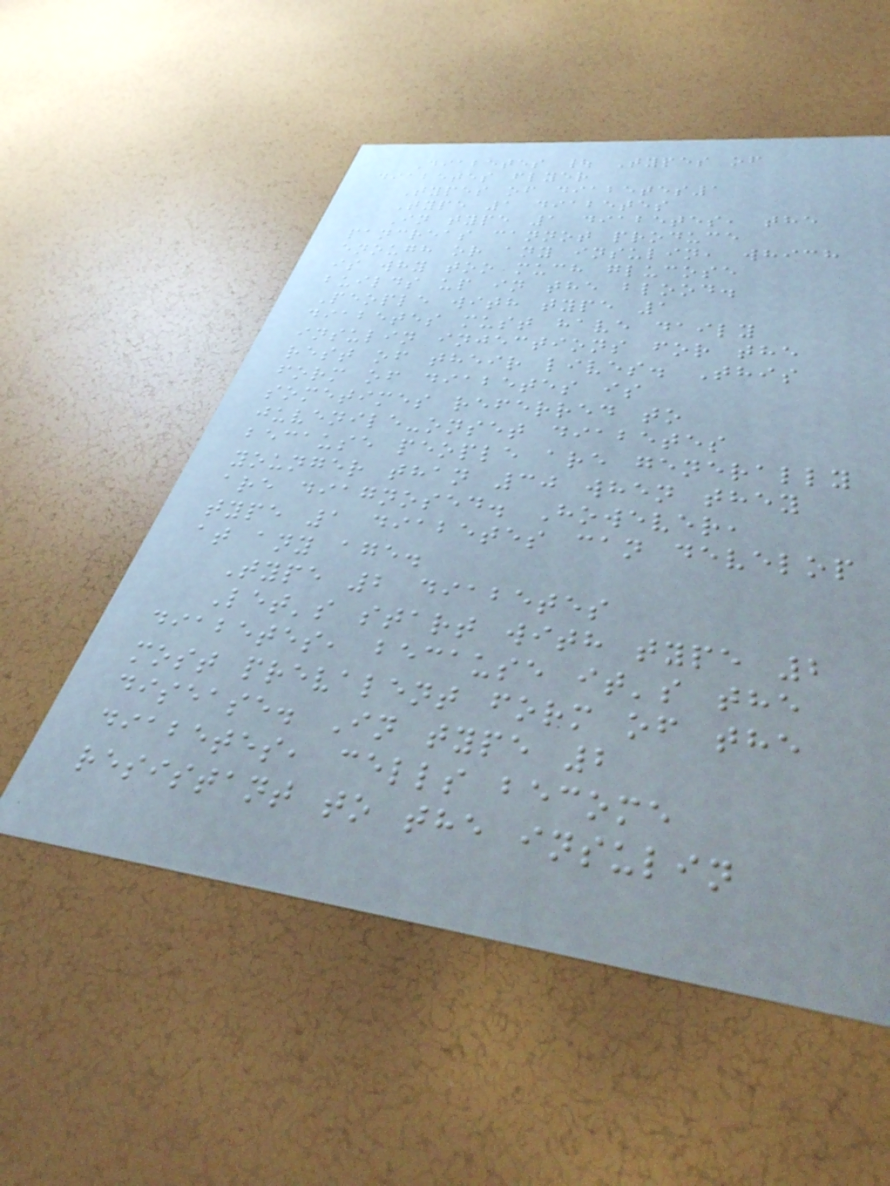Diabetes | Types of
diabetes flyer
Types of diabetes1
Type 1 diabetes
In type 1 diabetes, the
pancreas cannot produce
enough or any insulin, which
is why too much glucose
builds up in the blood.
People with type 1
diabetes must have daily
insulin injections for the
rest of their lives. This
form of diabetes is
sometimes referred to
juvenile-onset diabetes
because people are generally
younger than 30 when they
are diagnosed. However,
type 1 diabetes can develop
at any age.
Type 2 diabetes
Let's start with type 2
diabetes, because it's the
most prevalent form of the
disease. In type 2
diabetes, cells become
resistant to the insulin
